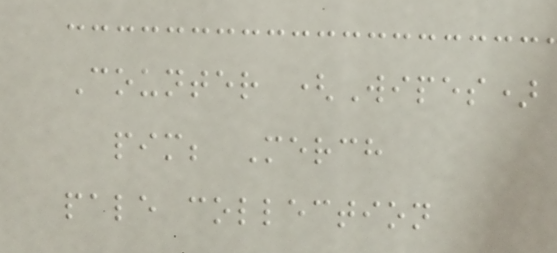Counter (Wipes)
pim; Merch
pale collection
